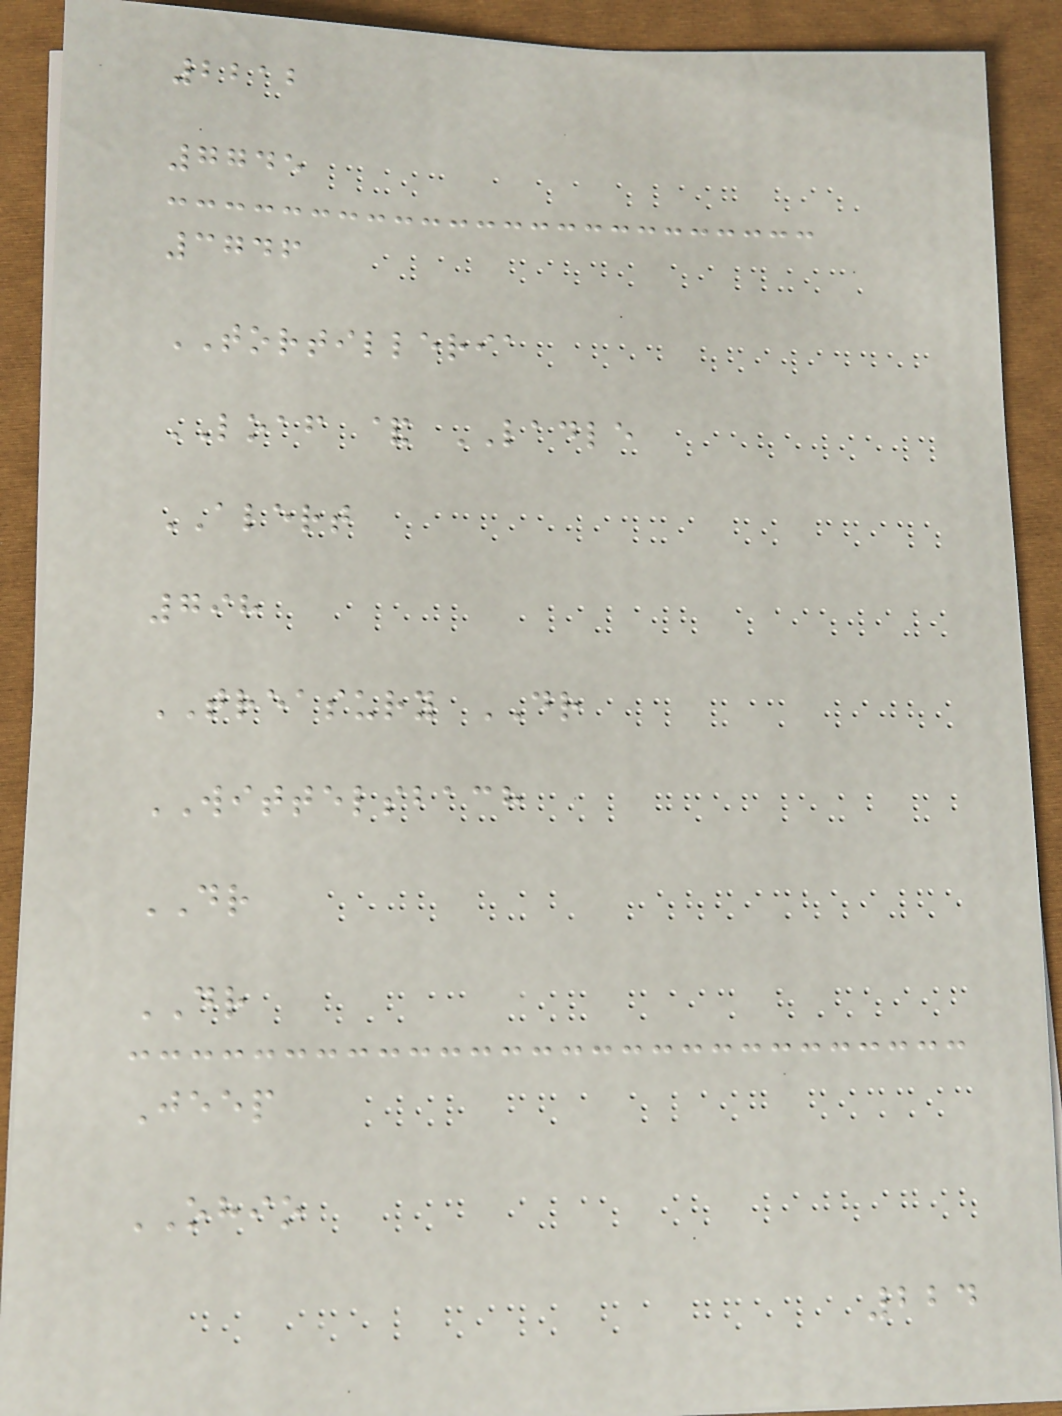2212
7745
3746
TORTILLERIA
LOAF & LADLE
ALERT
798
TREASURY DR
WITTELSBACH
DR
DR
Jeep
OHIO
224
